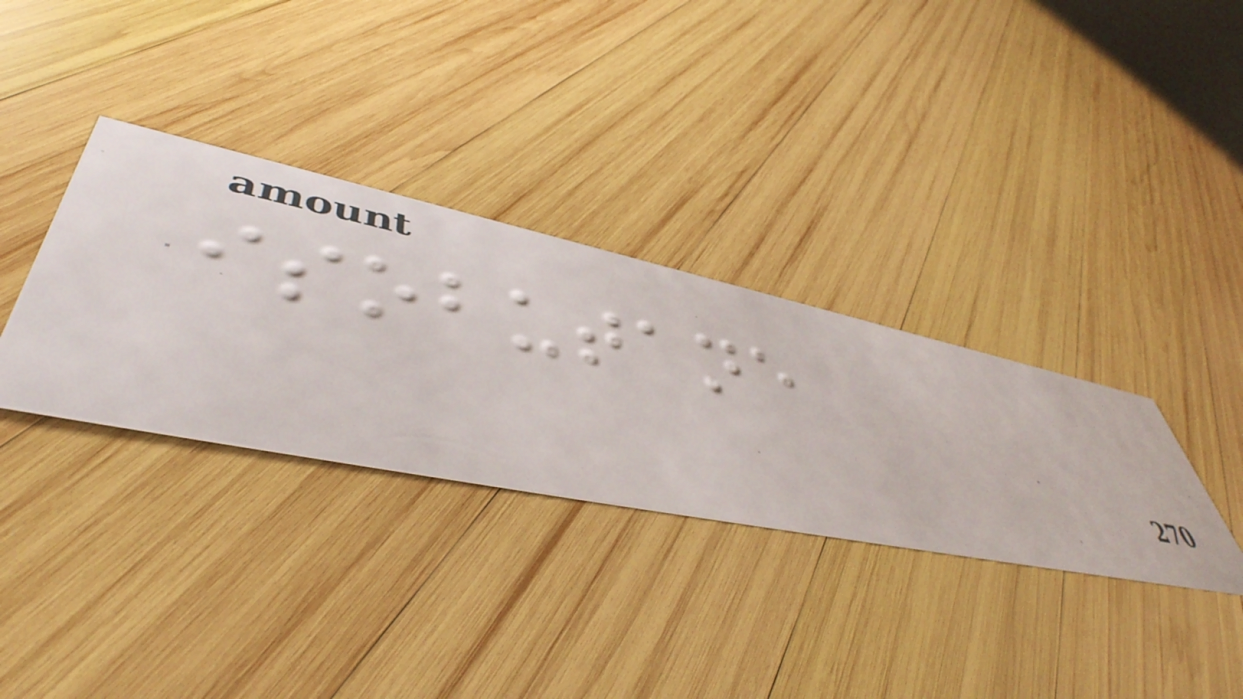isobutane
